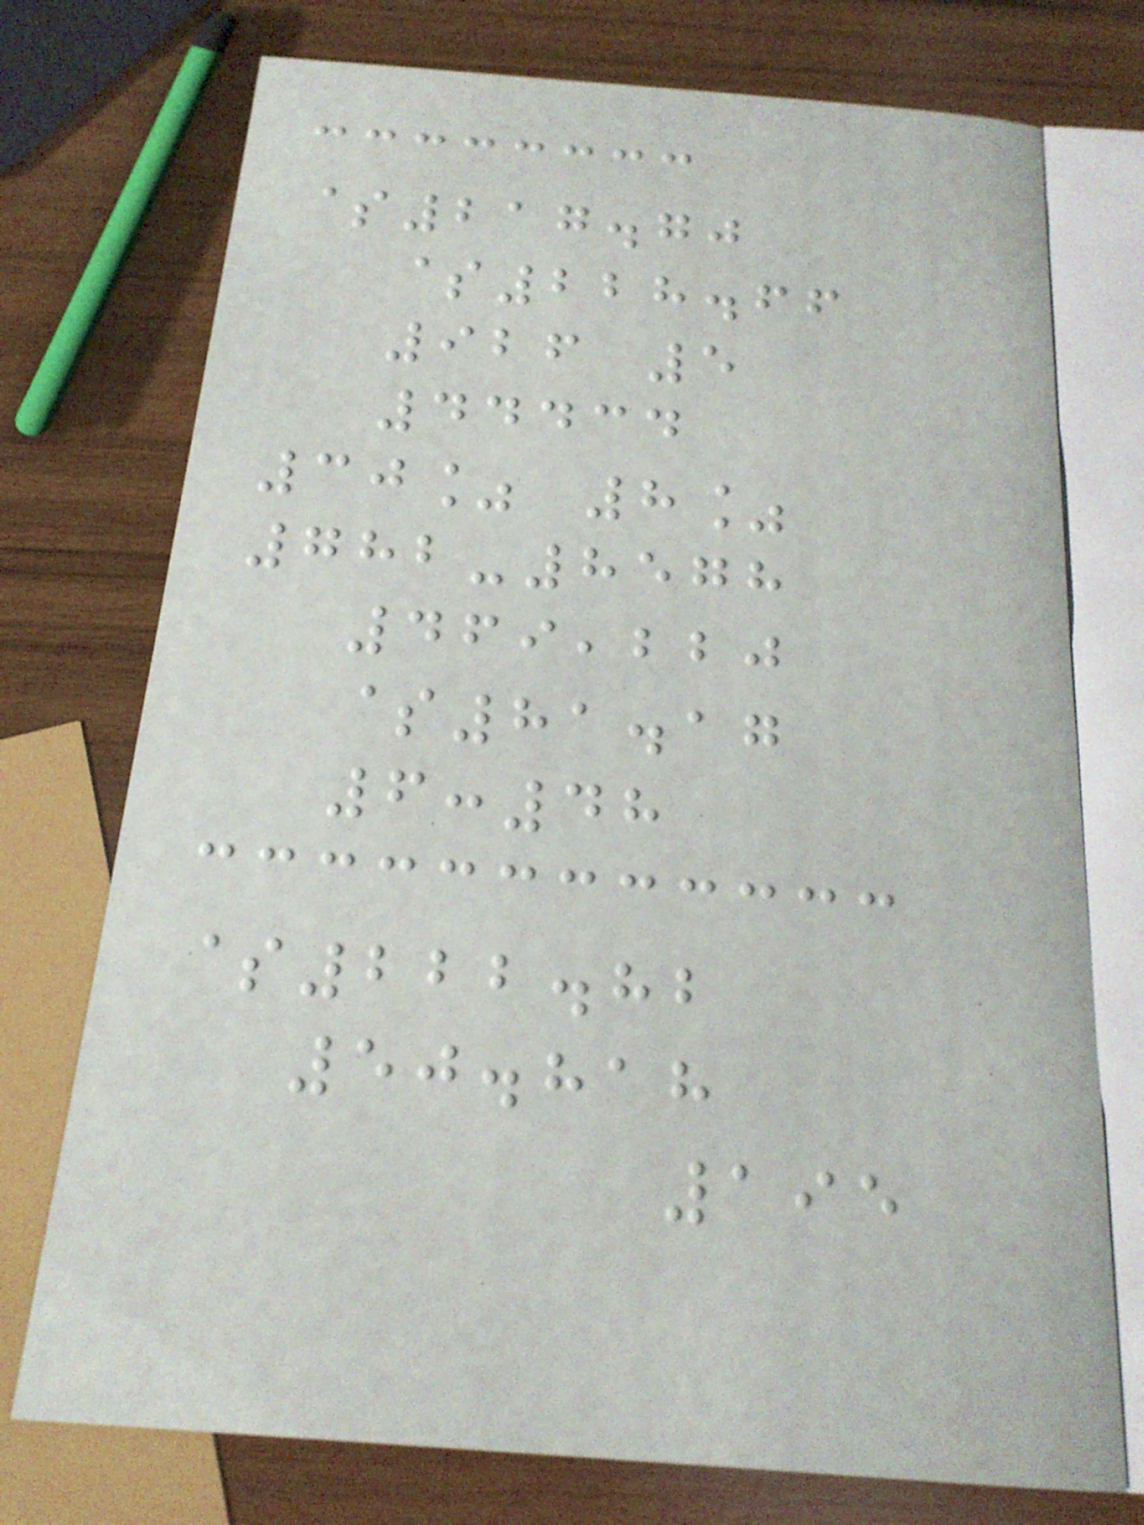$217.70
$228.66
926 5
44434
30% 8%
782-8578
469,220
$81.17
6:48
$222.82
50.818
195
